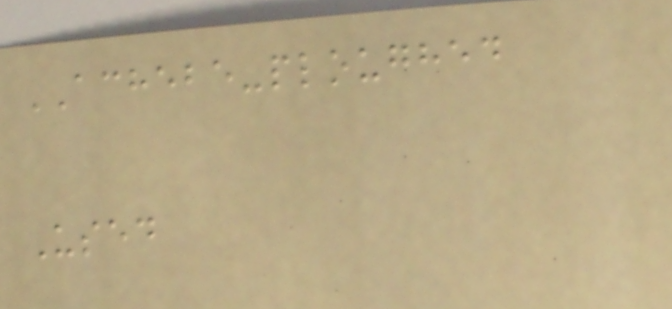ACHEBE-ploughed
Used
